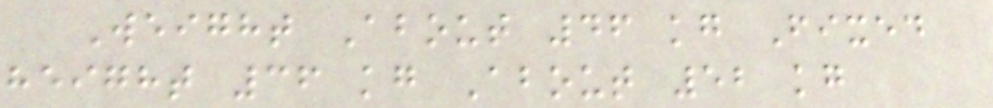Weight About 46 kg Fixed
height 36 kg About 52 kg
